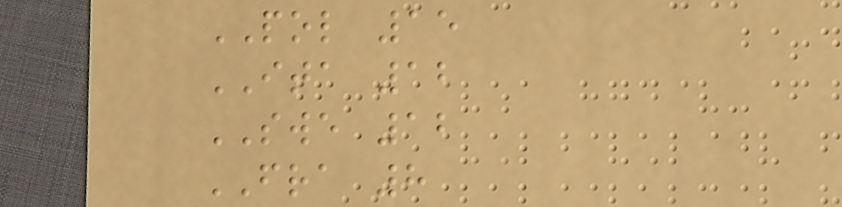POL 15
ITA 12
SWE 12
FRA 8
